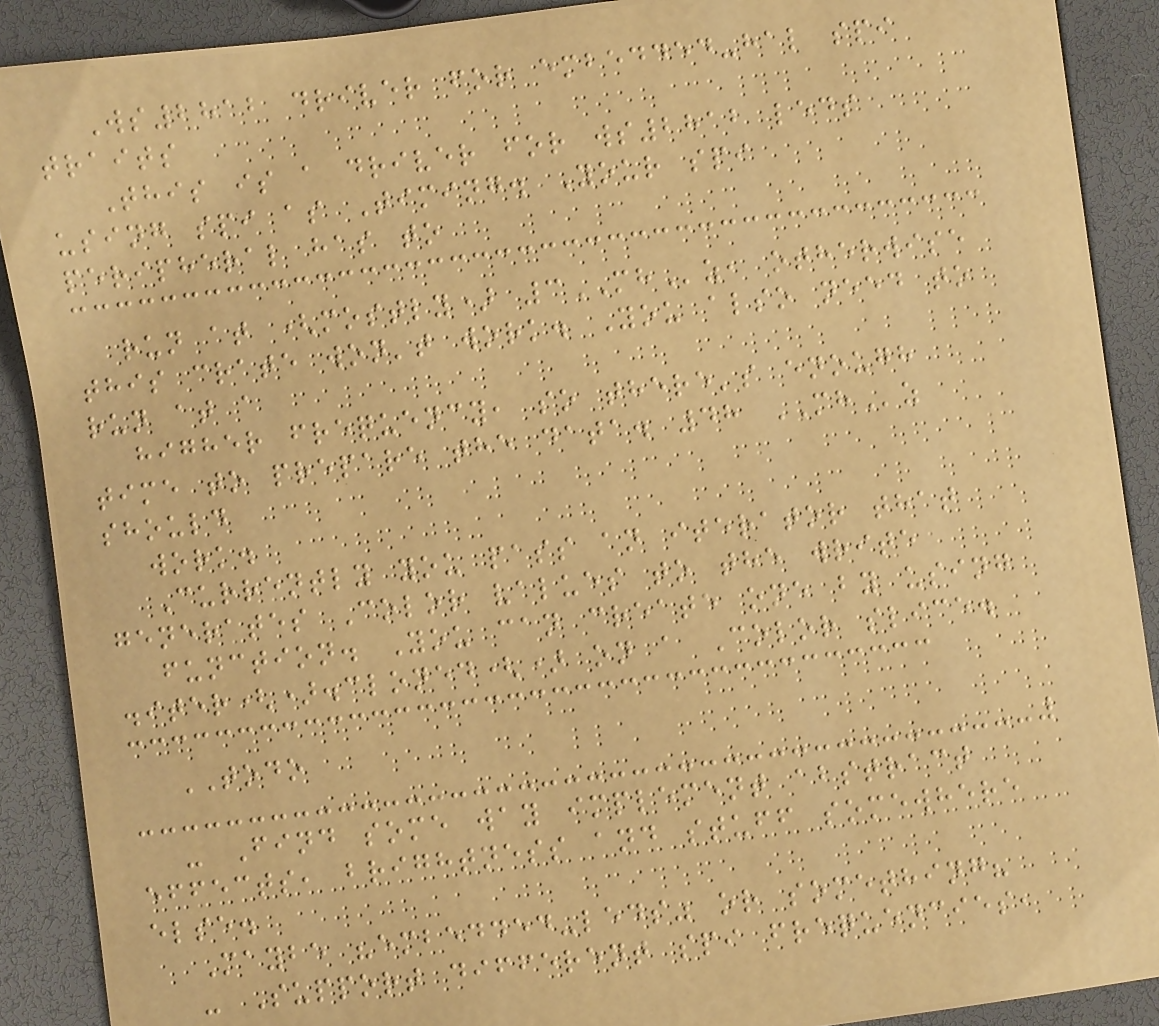Ws2812 driver for embedded-hal spi
traits
This is a driver for ws2812 leds
using spi as Timing. Your spi
peripheral has to
run at (mostly) 3MHz, otherwise
this crate won't work. You also need to
run at a
higher frequency, so there's enough
time to prepare the data. 48 MHz
should
work.
Currently you pass an iterator that
generates Color values to the write
function. You can create one by using
.iter().cloned() on a Color slice.
TODO
- Find some way implement abstract
effects, brightness and stuff somewhere
else.
Maybe "embedded-leds" or something?
- Support different spi frequencies,
